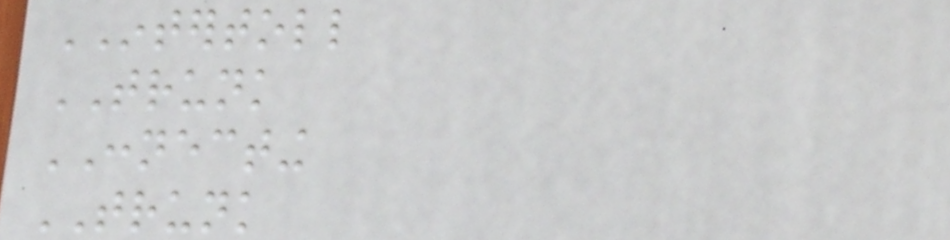INTERTOLL
TRUNK
CONNECTING
TRUNK
